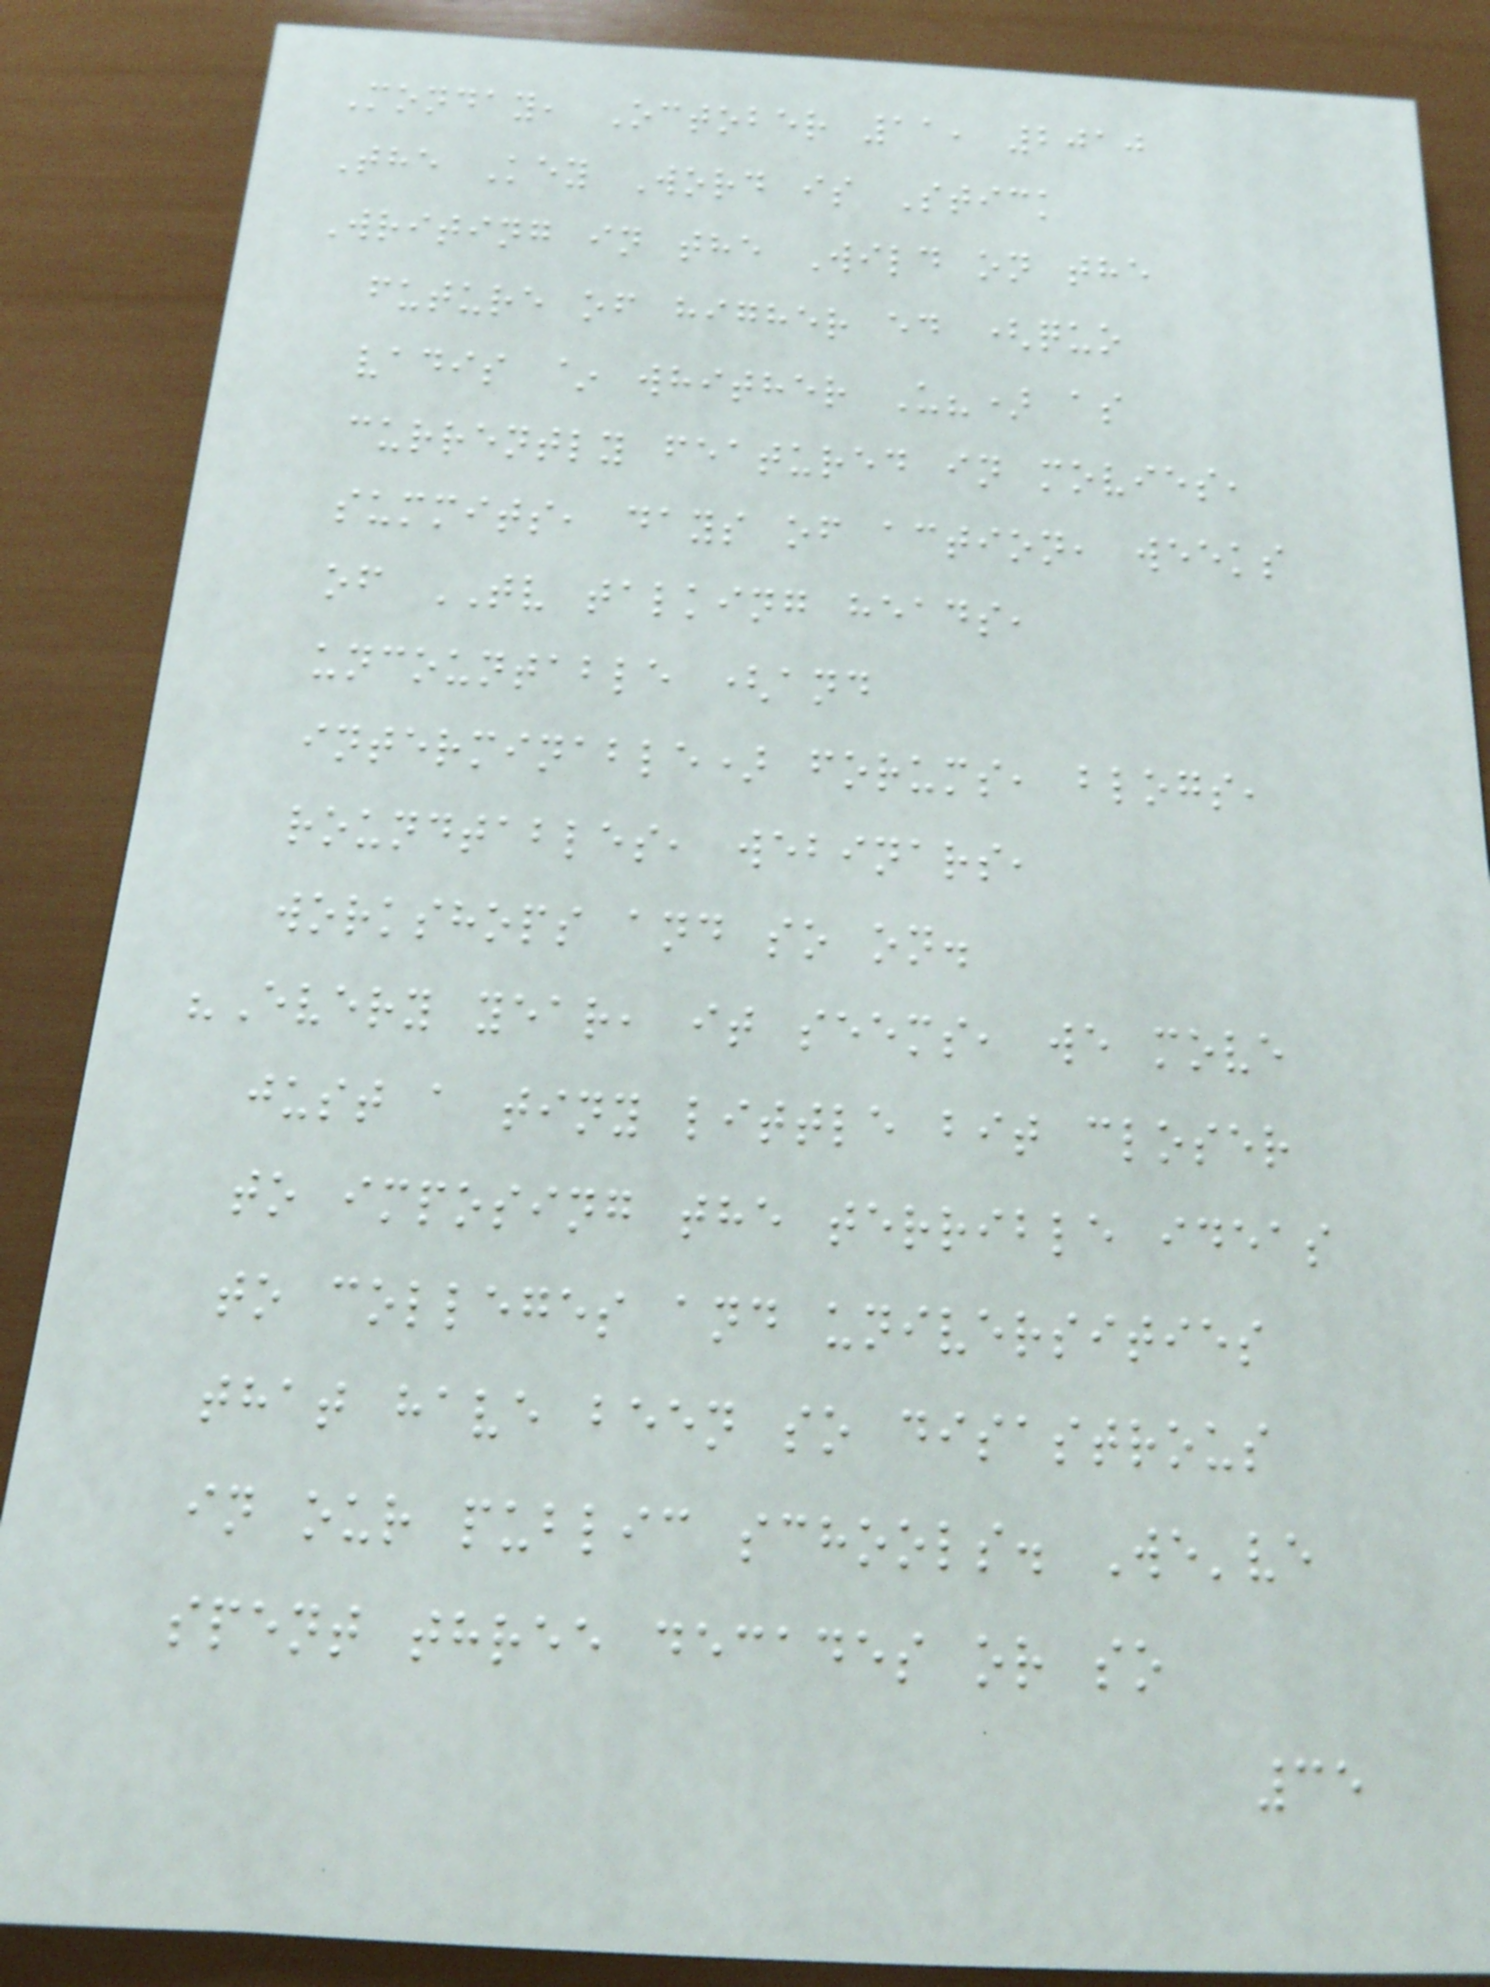Monday, October 11, 2010
The Key Word is Stick
Writing in the Wild on the
future of higher ed (quo
vadis ~ whither U?) as
currently featured in movies,
summits, days of action, weeks
of TV talking heads,
uncountable (and
interminable) forums, blogs,
roundtables, webinars,
workshops and so on.
"Every year, it seems, we move
just a tiny little bit closer
to imposing the terrible ideas
to colleges and universities
that have been so disastrous
in our public schools. We've
spent three decades or so
35
